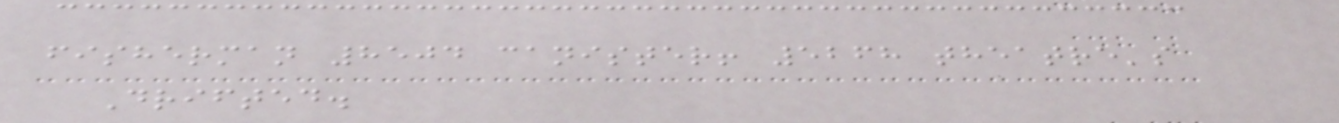fisherman 8504 canister! 5268 theatre's
Drifted.
